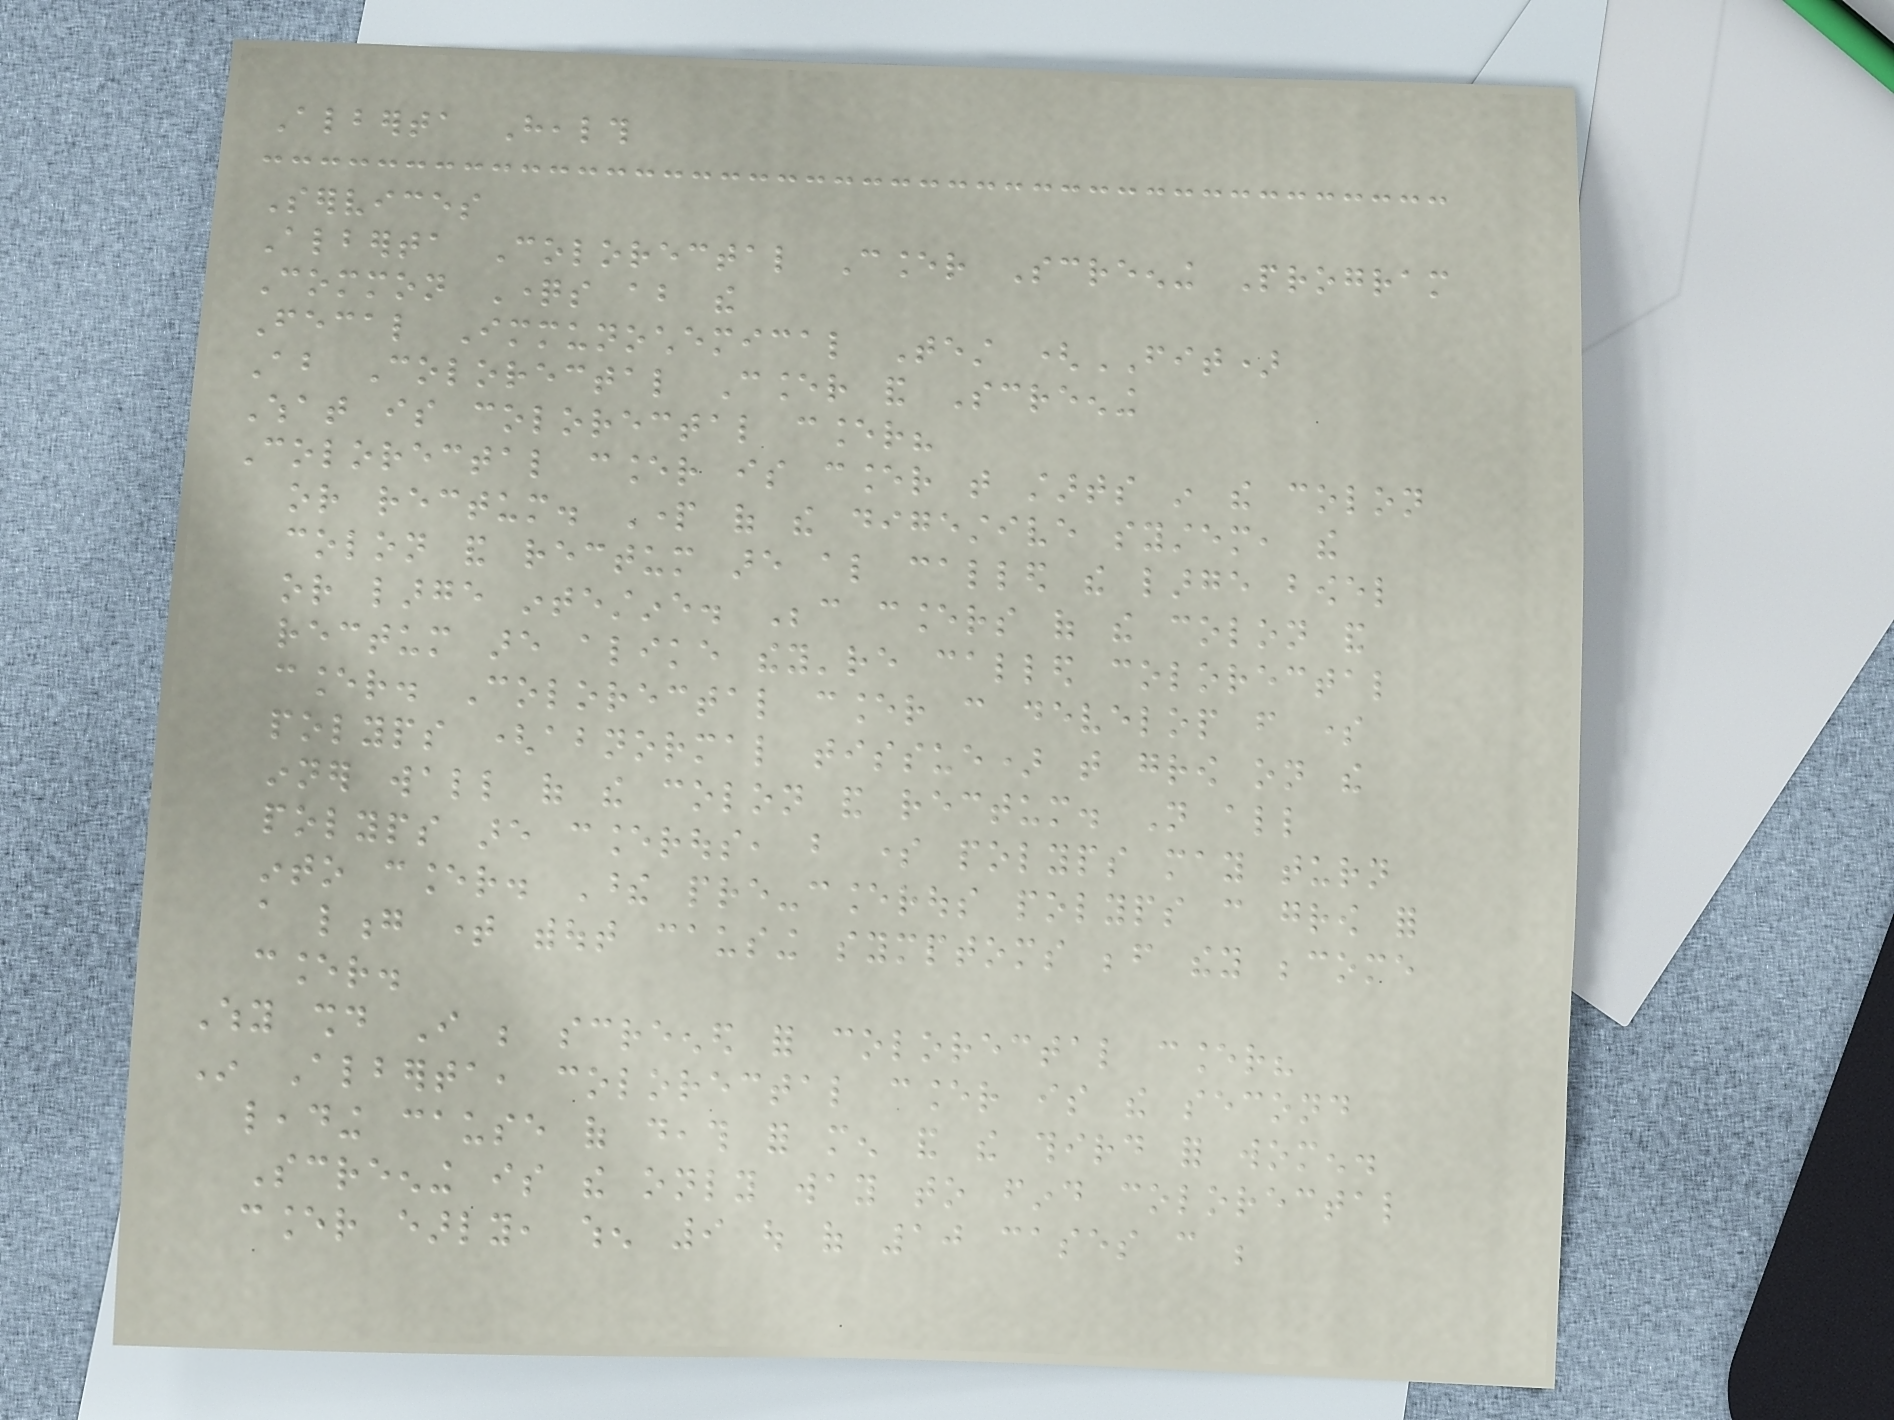Alberta Health
Services
Alberta Colorectal Cancer Screening Program
Common Questions about the
Fecal Immunochemical Test (FIT)
About Colorectal Cancer and Screening
What is colorectal cancer?
Colorectal cancer is cancer that starts in the colon
or rectum. Part of the digestive system, the
colon and rectum are also called the large bowel
or large intestine. Because cancers of the colon and
rectum are alike they're called colorectal
cancer. Colorectal cancer can develop from some
polyps (abnormal tissue) that grow on the
inner wall of the colon and rectum. Not all
polyps are cancerous, but some polyps may turn
into cancer. These pre-cancerous polyps can grow for
a long time without causing symptoms before they become
cancer.
Why should I be screened for colorectal cancer?
In Alberta, colorectal cancer is the second
leading cause of death for men and the third for women.
Screening is the only way to find colorectal
cancer early, when 9 out of 10 cases can be
